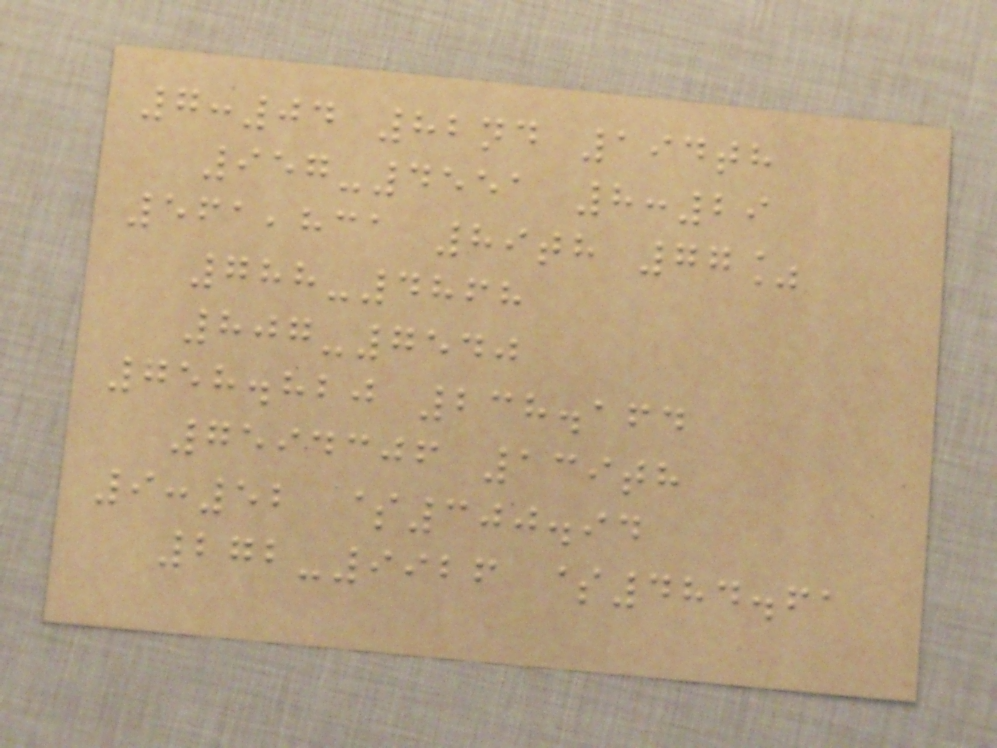7:04 82nd 194th
957-4551 8:29
561,831 89th 77%
788-4868
807-7540
758.820 238.164
7594306 139th
9:52 $300.94
272-9926 $484.61
